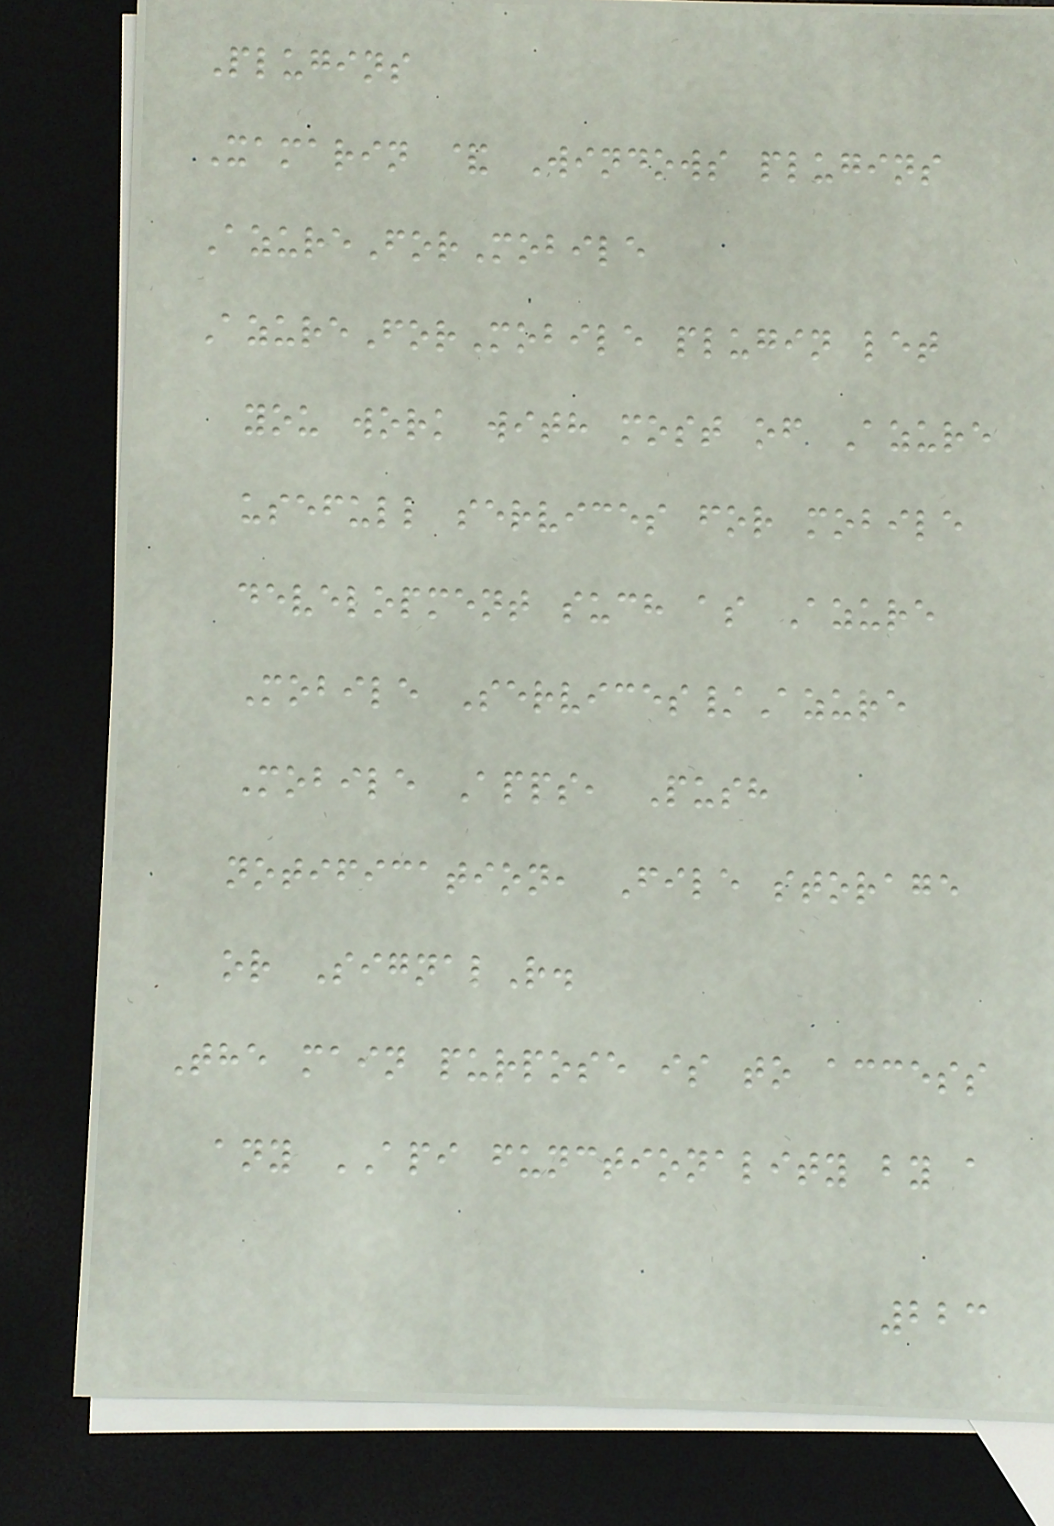Plugins
Xamarin & Windows plugins
AzureForMobile
AzureForMobile plugin let
you work with most of Azure
usefull services for mobile
development such as Azure
Mobile Services/Azure
Mobile Apps, Push
notification, File storage
or SignalR.
The main purpose is to access
any API functionality by a
223
